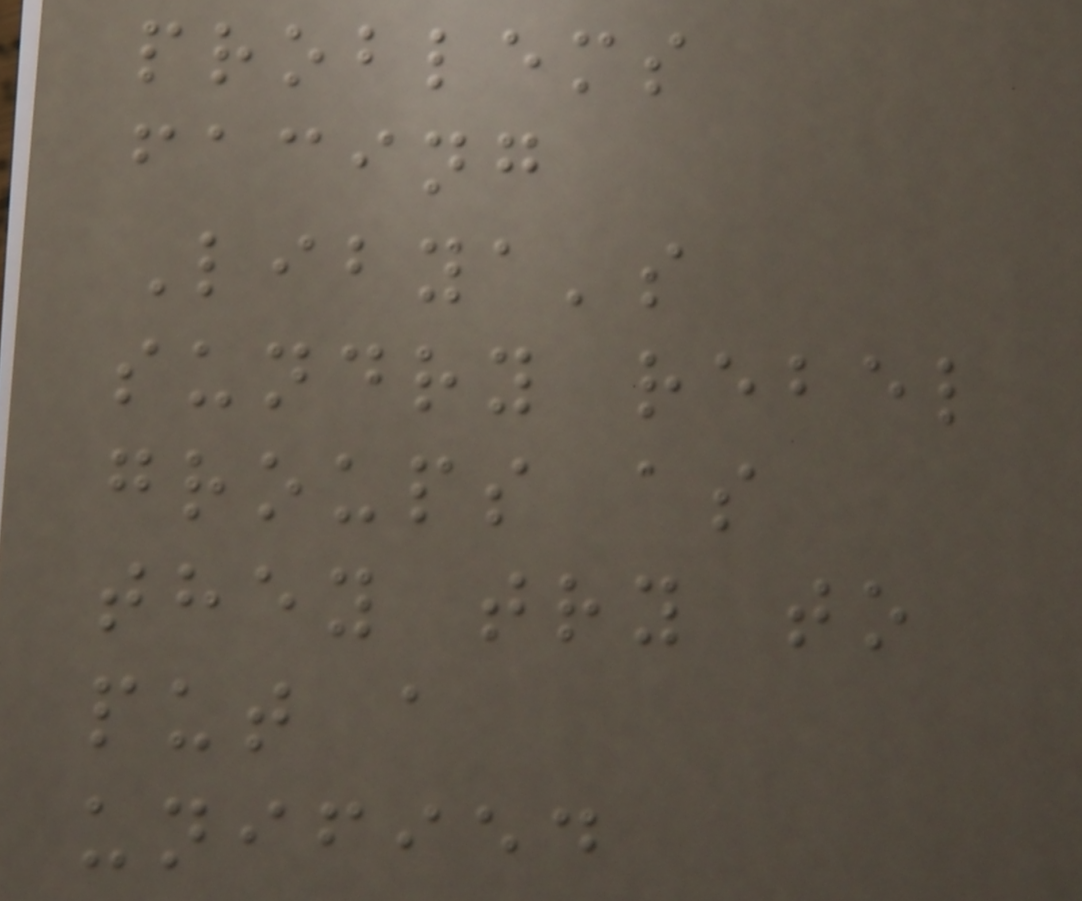problems
facing
Libya's
sundry rebel
groups as
they try to
put a
unified
